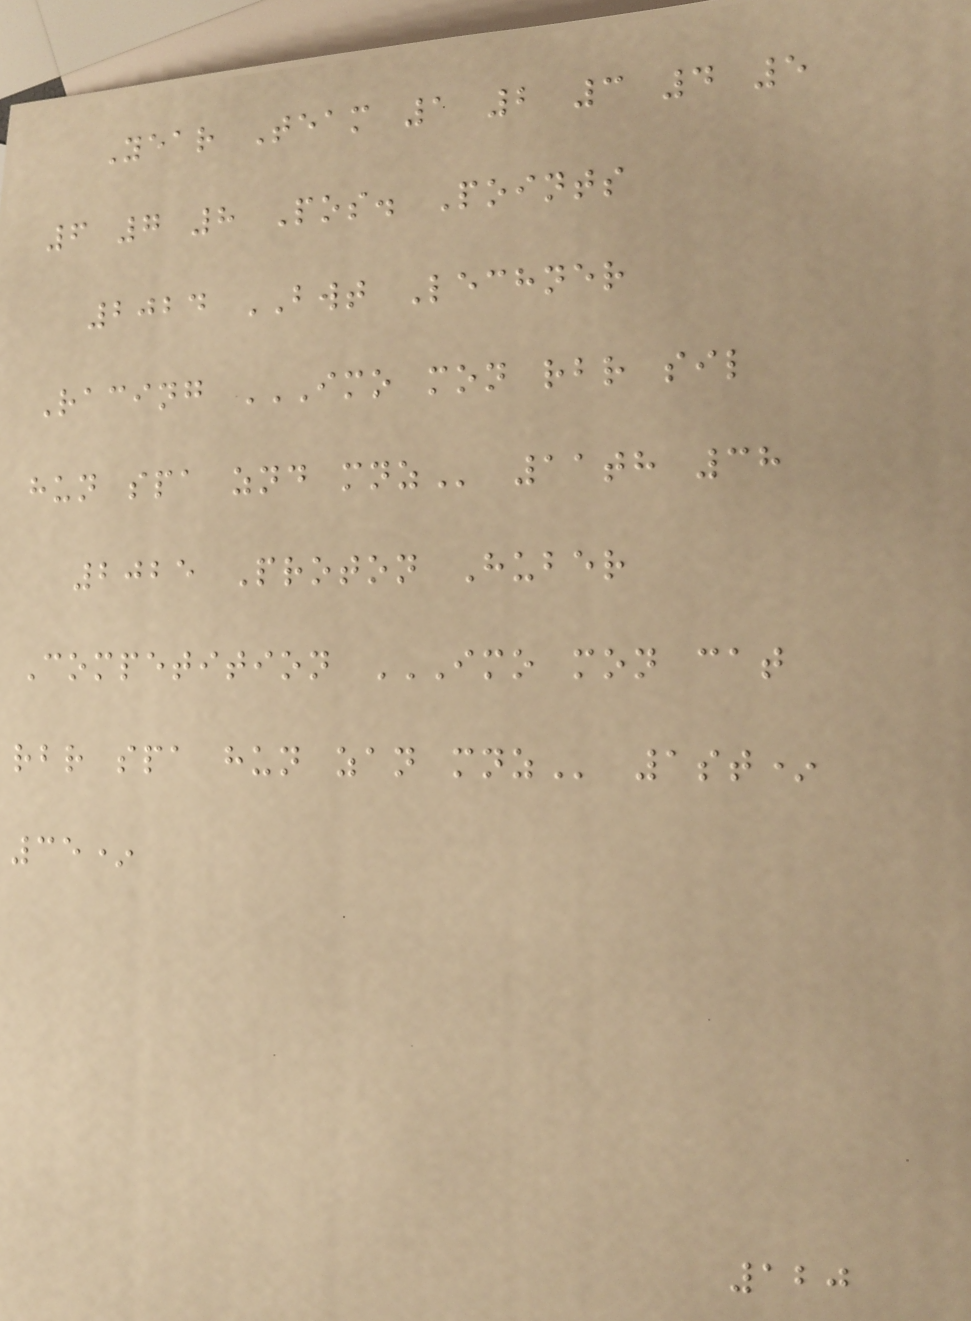Year Team 1 2 3 4 5
6 7 8 Pos. Points
2024 BWT Lechner
Racing IMO MON RBR SIL
HUN SPA ZND MNZ 11th 38
2025 Proton Huber
Competition IMO MON CAT
RBR SPA HUN ZAN MNZ 1st*
35*
120
